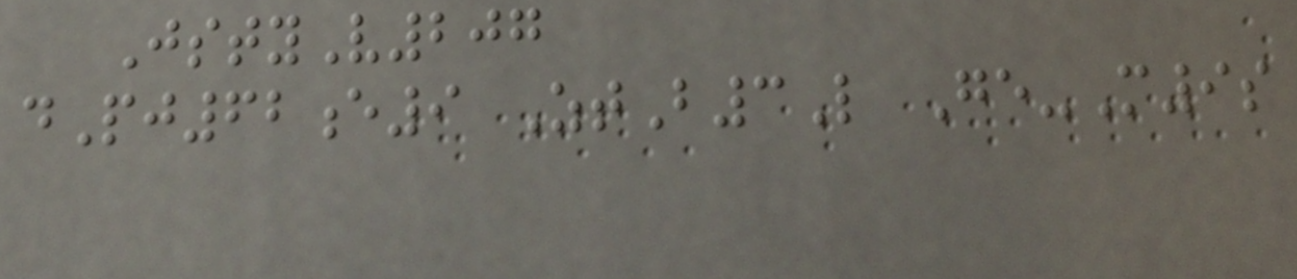JstyV207
dPj62e9 ZtB3L Ge-M9s
